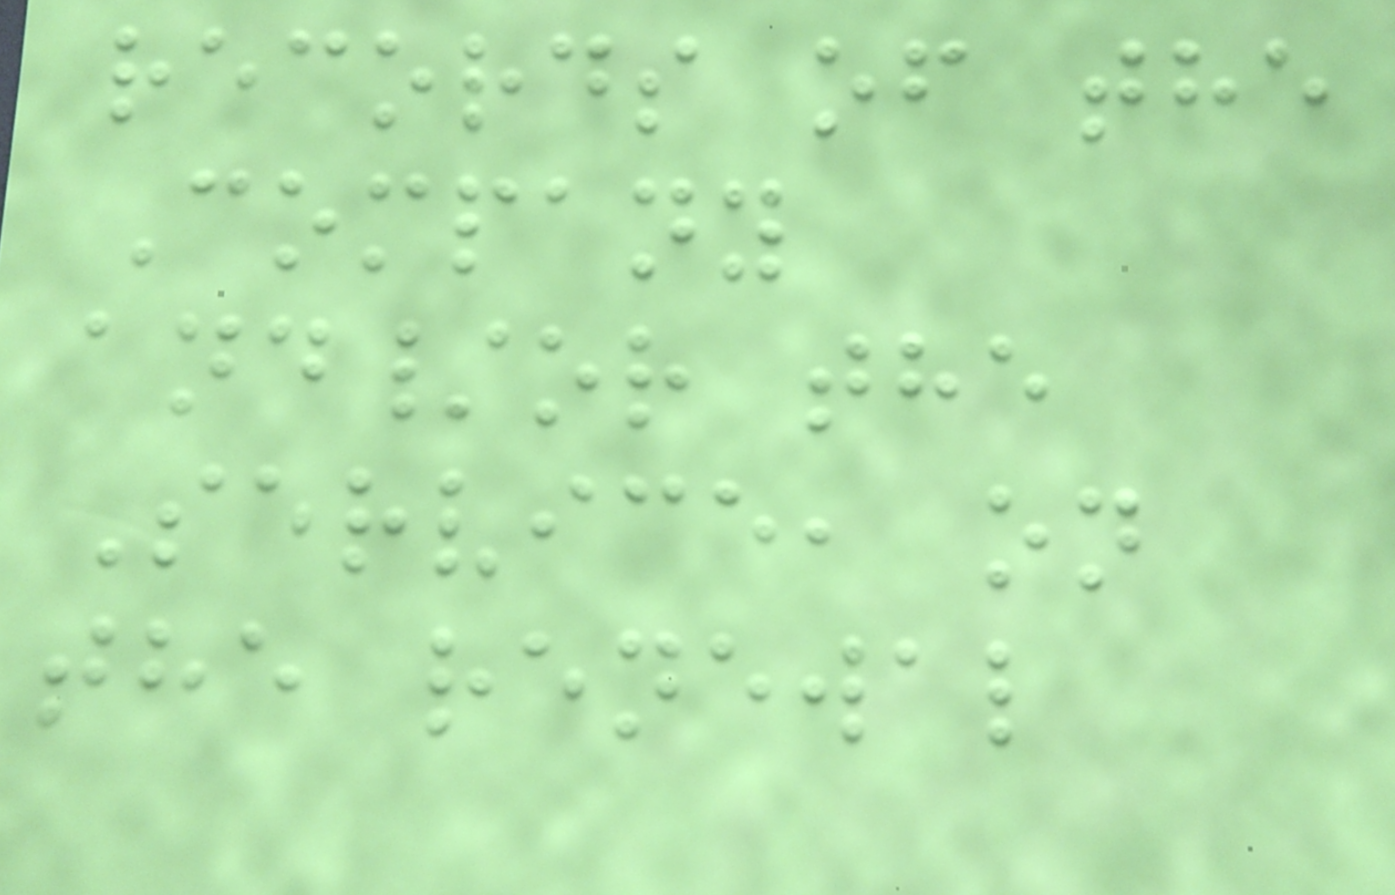records of the
Company
and/or the
Service, on
the renewal
